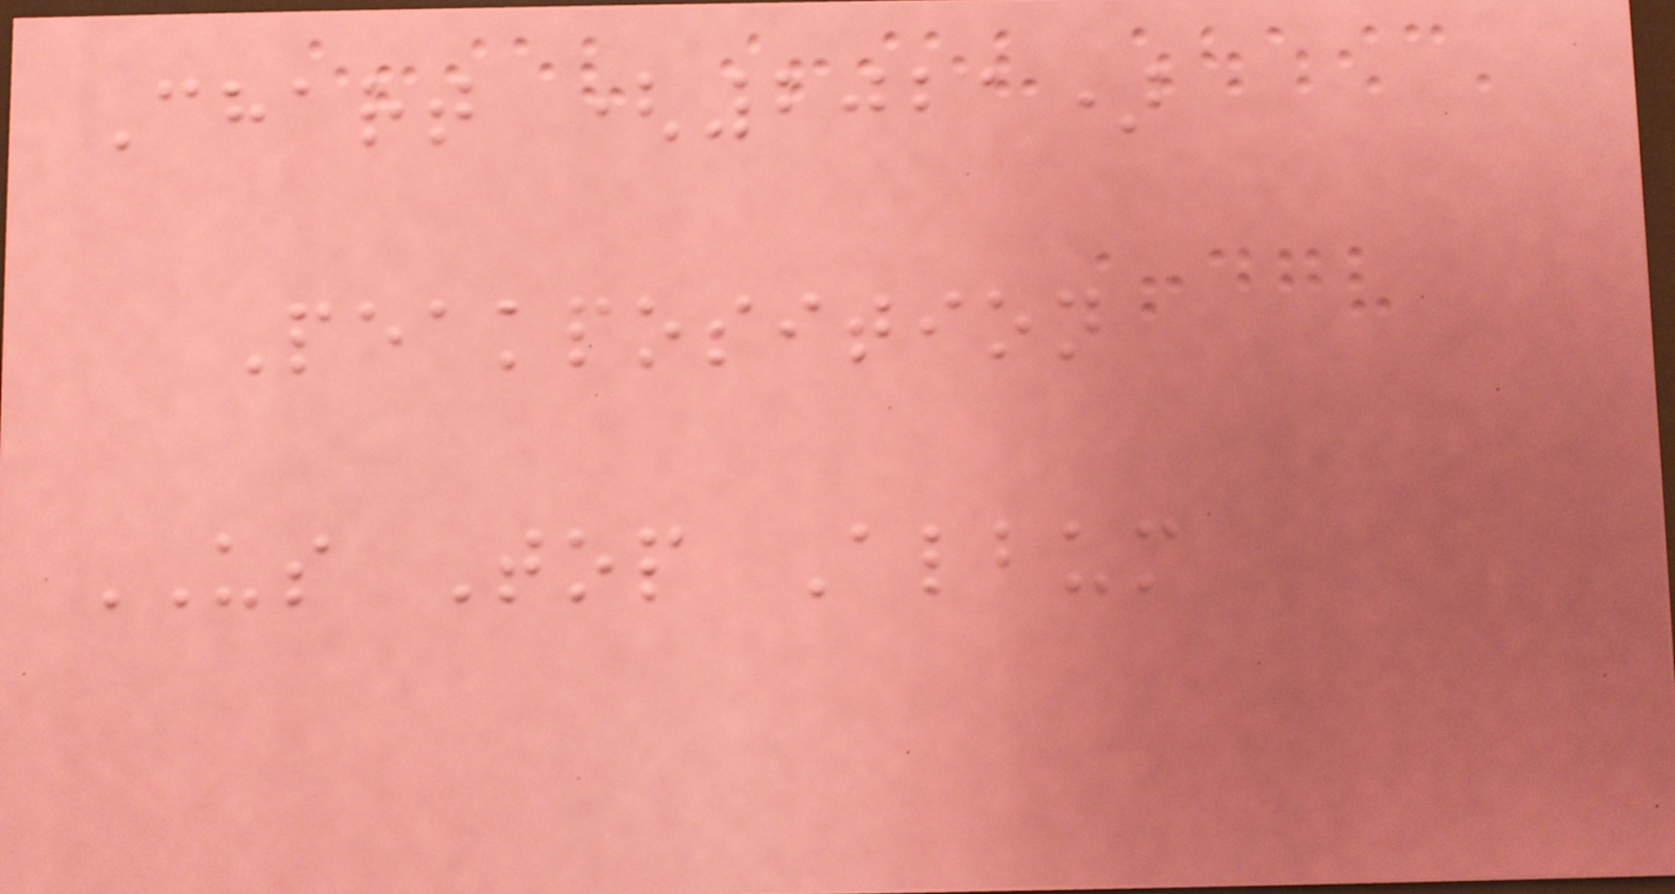Chart (2021)
Peakposition
US Top Album
